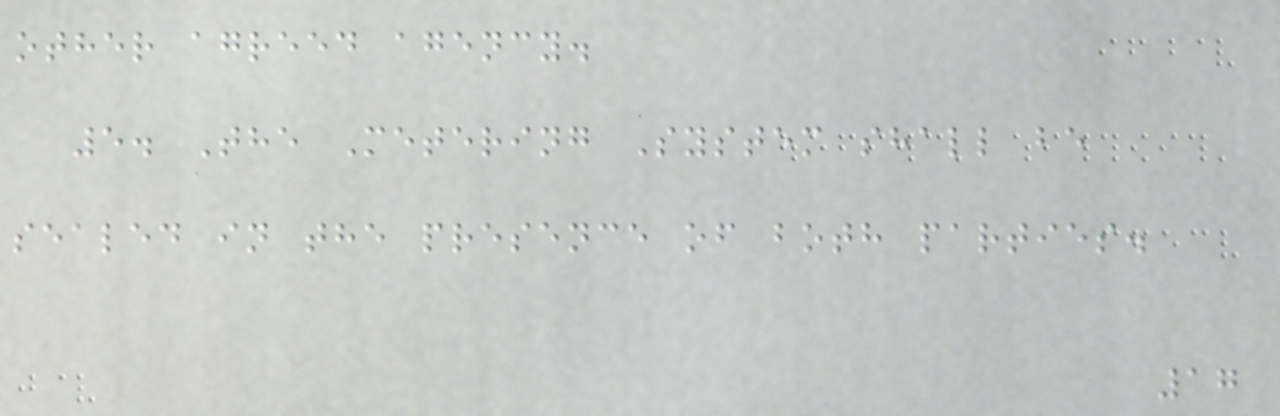other agreed agency.
5. The Metering System shall be
sealed in the presence of both parties.
17
